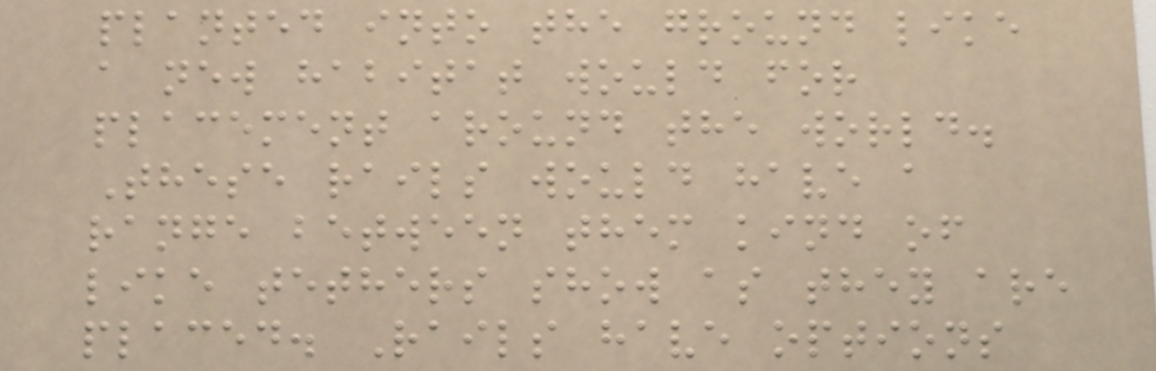planted into the ground like
a new habitat would for
placement around the world.
These rails would have a
range between them kind of
like tethers show as they are
placed. Rails have options
